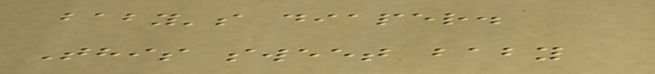baby's diaper.
This sweet baby
